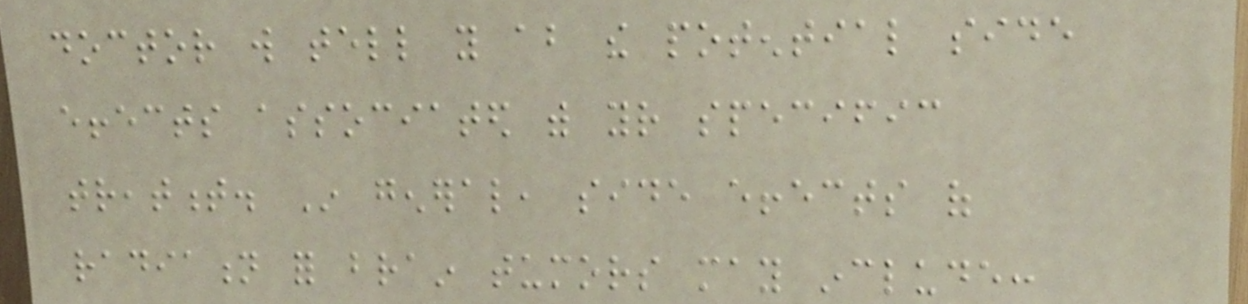doctor will tell you about the potential side
effects associated with your specific
treatment. In general, side effects of
radiation for brain tumors may include:
